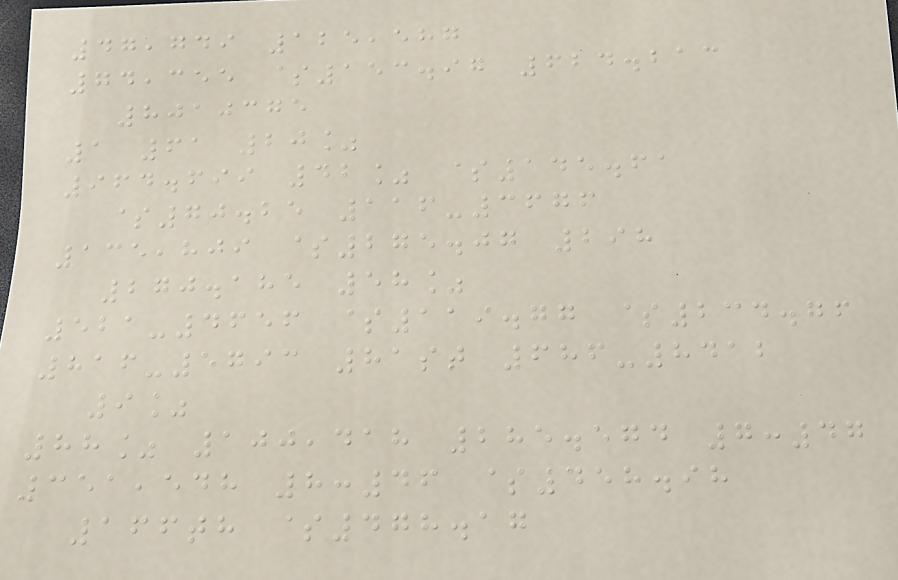47,749 125,587
74,355 $153.97 624.213
8010375
1 61 20%
964.699 42% $145.61
$70.25 116-3676
135,809 $275.07 298
270.185 58%
521-4656 $119.77 $234.76
816-5793 81st 686-8412
9%
88% 100,418 285.574 7:47
351,548 8:46 $458.98
166th $478.17
